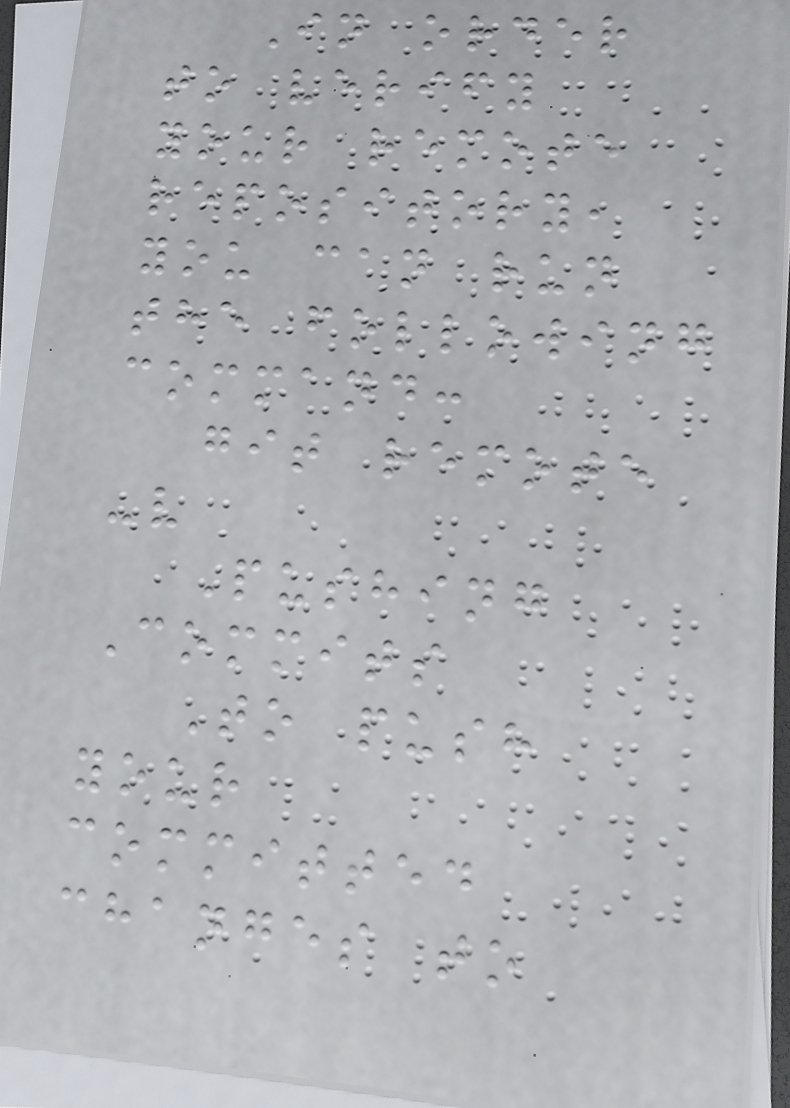In order
to verify
your remote
repository,
you can run
the following
command:
git remote
-v
Pushing
Commits
To push
your
committed
changes to
